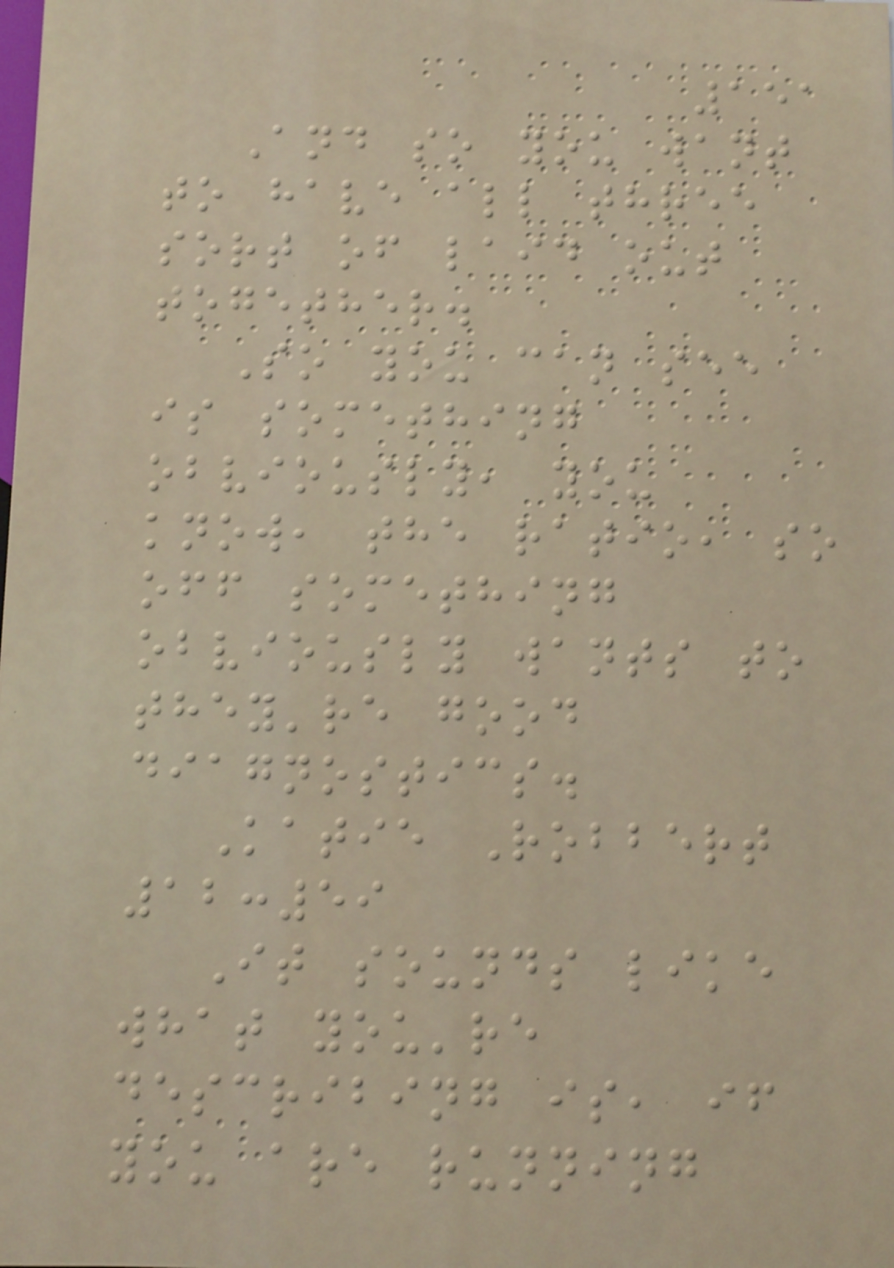151
And so you want
to have all three
sort of laid out
together.
So you can see
is something
obviously, you
know, the ratio, so
off something
obviously wants to
they're good
diagnostics.
Katie Robbert
12:59
It sounds like
what you're
describing is, if
you are running
